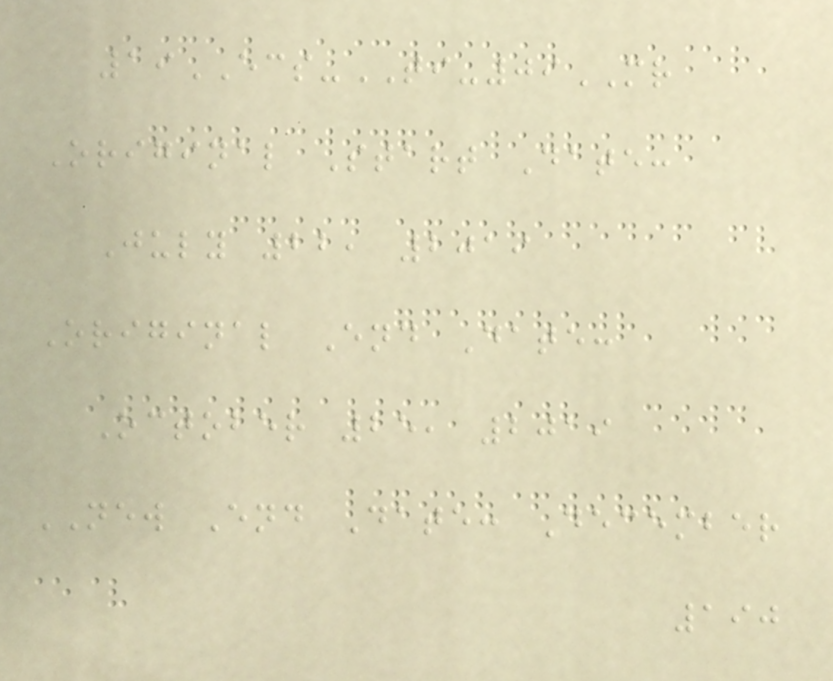19ECS-TI-09MR
Original Start Date:
July 22, 2019
Original End Date:
October 25, 2019
NEW End Date: December
190
